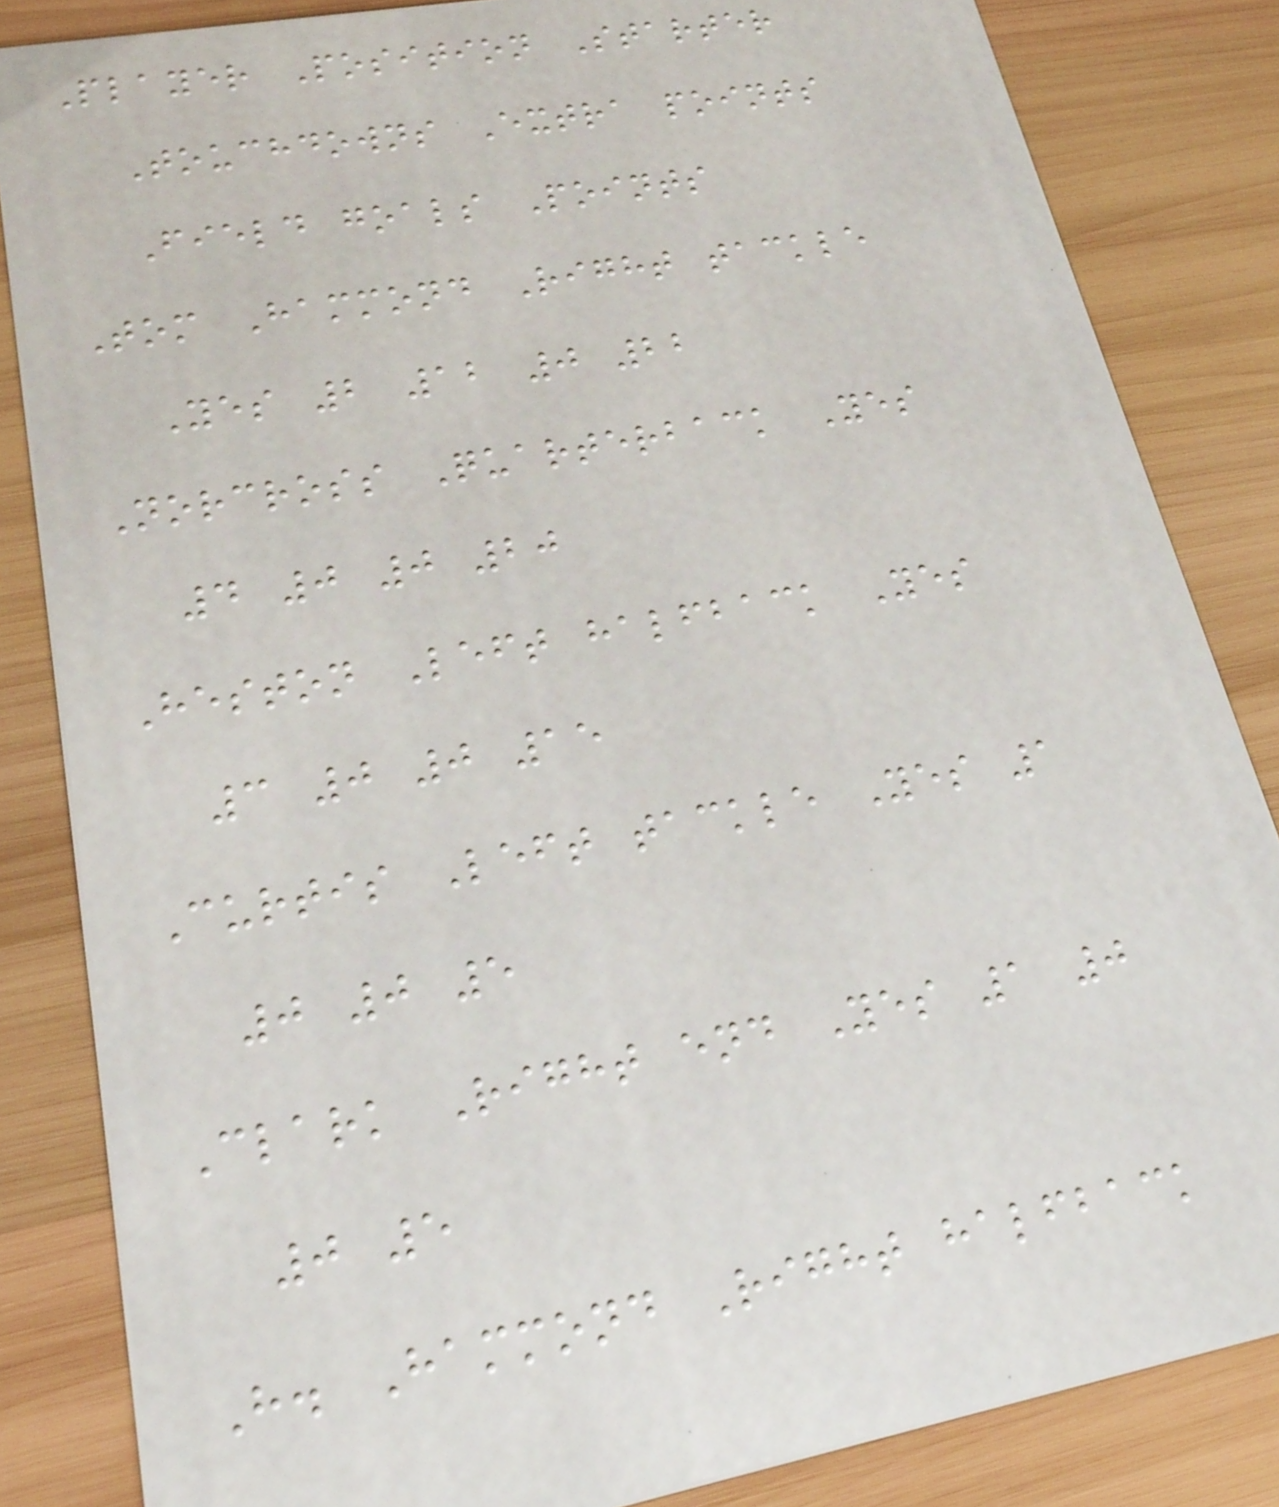Player Position Starter
Touchdowns Extra points
Field goals Points
Tom Hammond Right tackle
Yes 2 12 0 22
Norcross Quarterback Yes
4 0 0 20
Heston Left halfback Yes
3 0 0 15
Curtis Left tackle Yes 1
0 0 5
Clark Right end Yes 1 0
0 5
H. Hammond Right halfback
